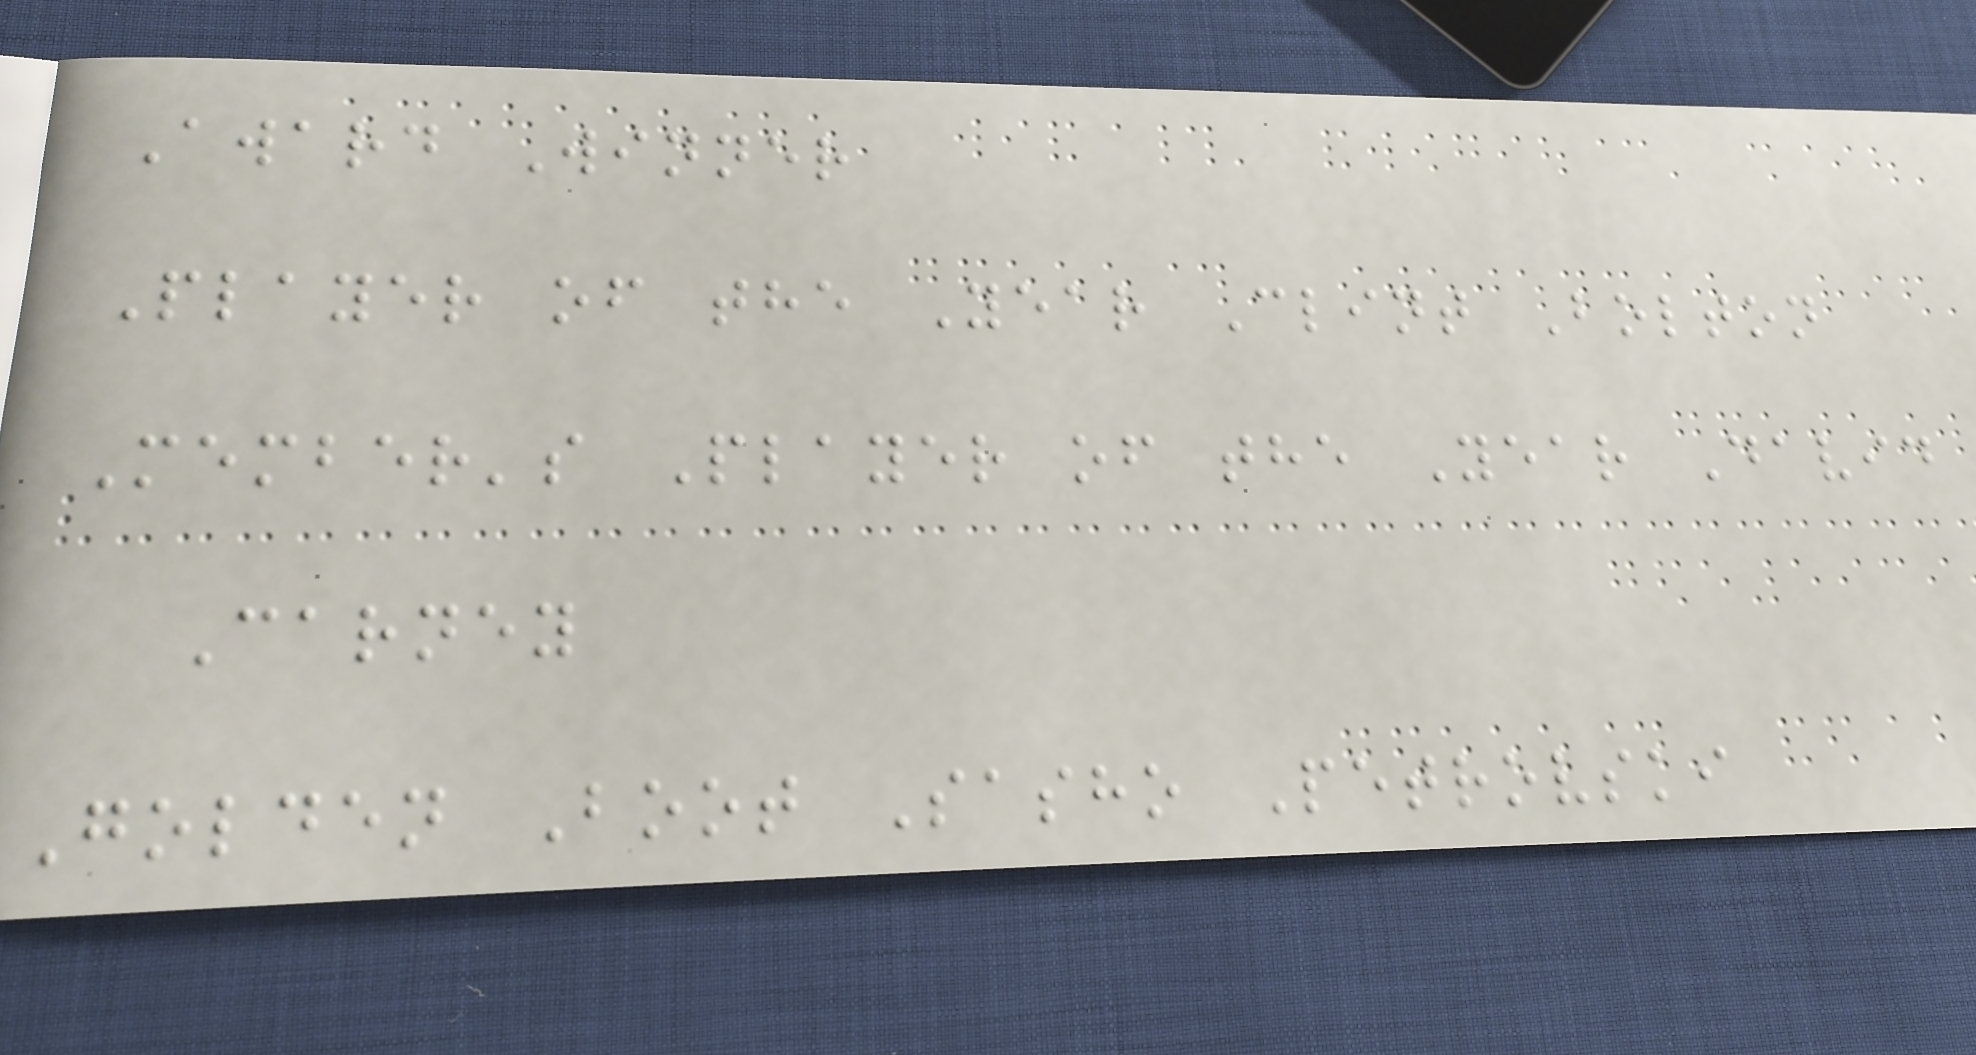Award Winner
Player of the Year Clint Bolton
Member's Player of the Year David
Carney
Golden Boot Sasho Petrovski
